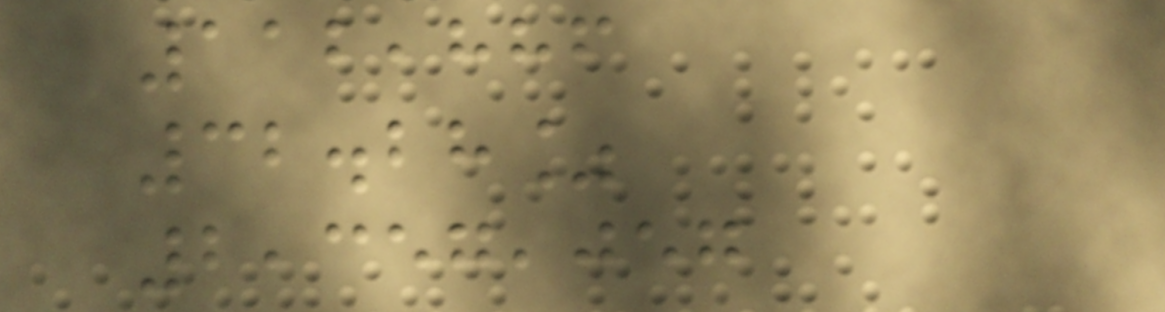112,886
32.28%
2,357,057
